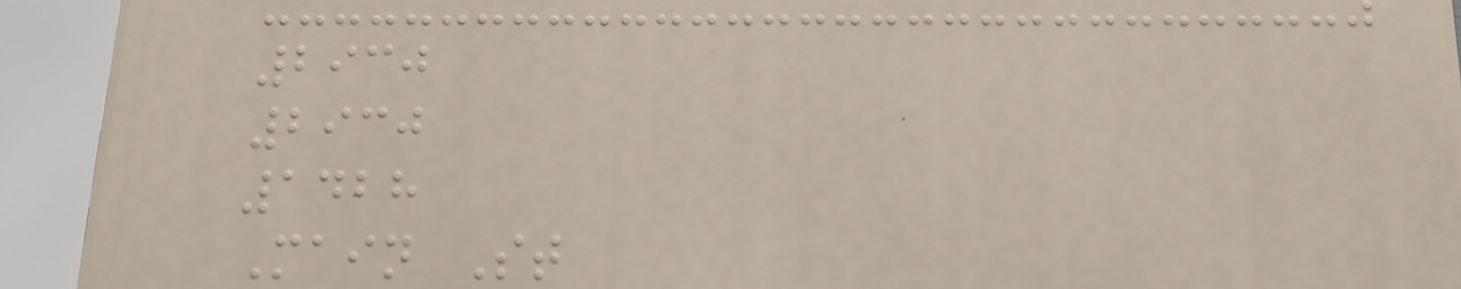2930
2930
1428
Main St
